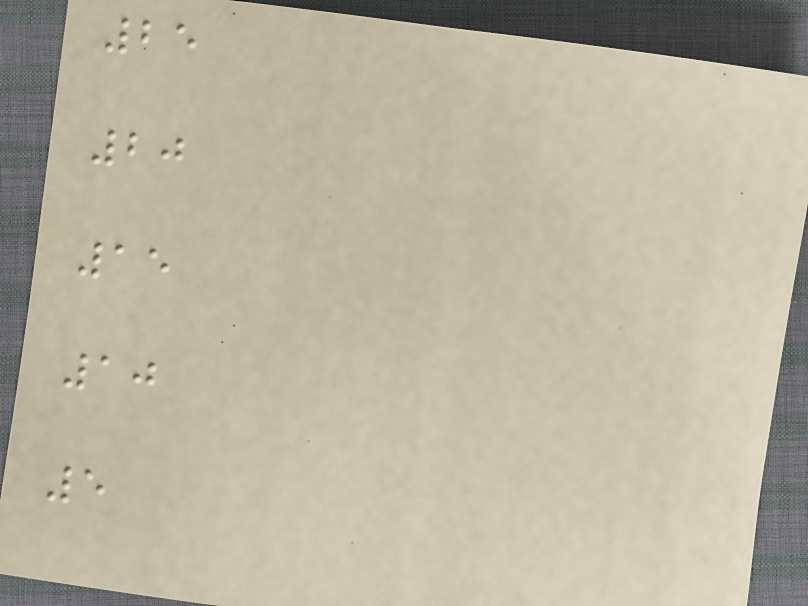25
20
15
10
5
